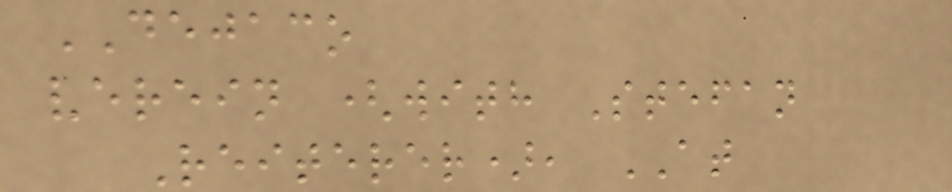DEJACO
verein (with Stefan
Reiterer), AT
